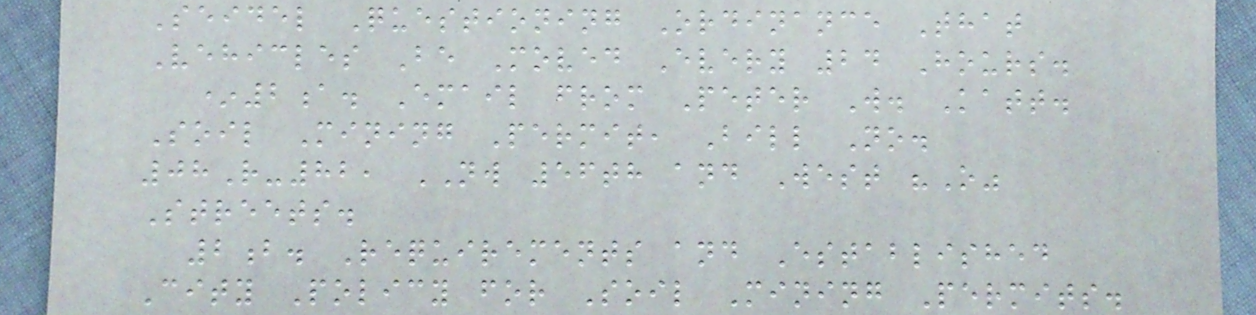Seidel Questioning Ordinance That
Vehicles Be Moved Every 24 Hours.
*2a. Email from Peter W. Katt.
Soil Mining Permit, Bill No.
08R-82, NW 56th and West "O"
Streets.
2b. Requirements and Established
City Policy for Soil Mining Permits.
